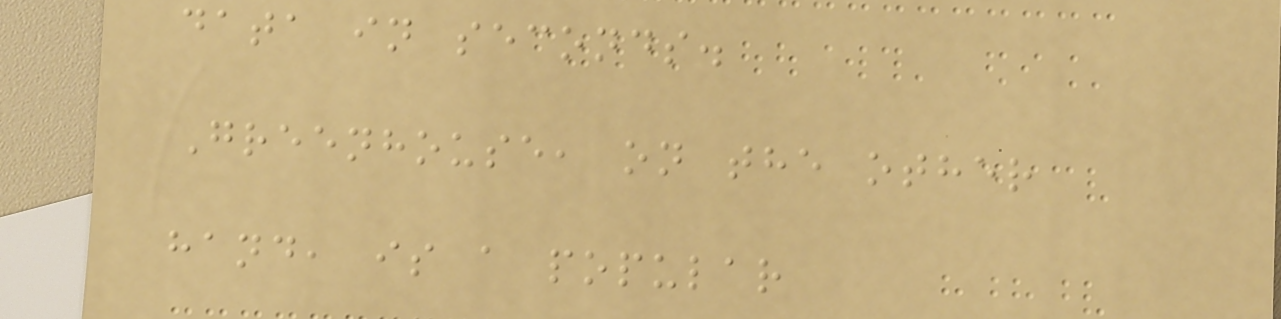data in seconds.
Greenhouse, on the other
hand, is a popular
